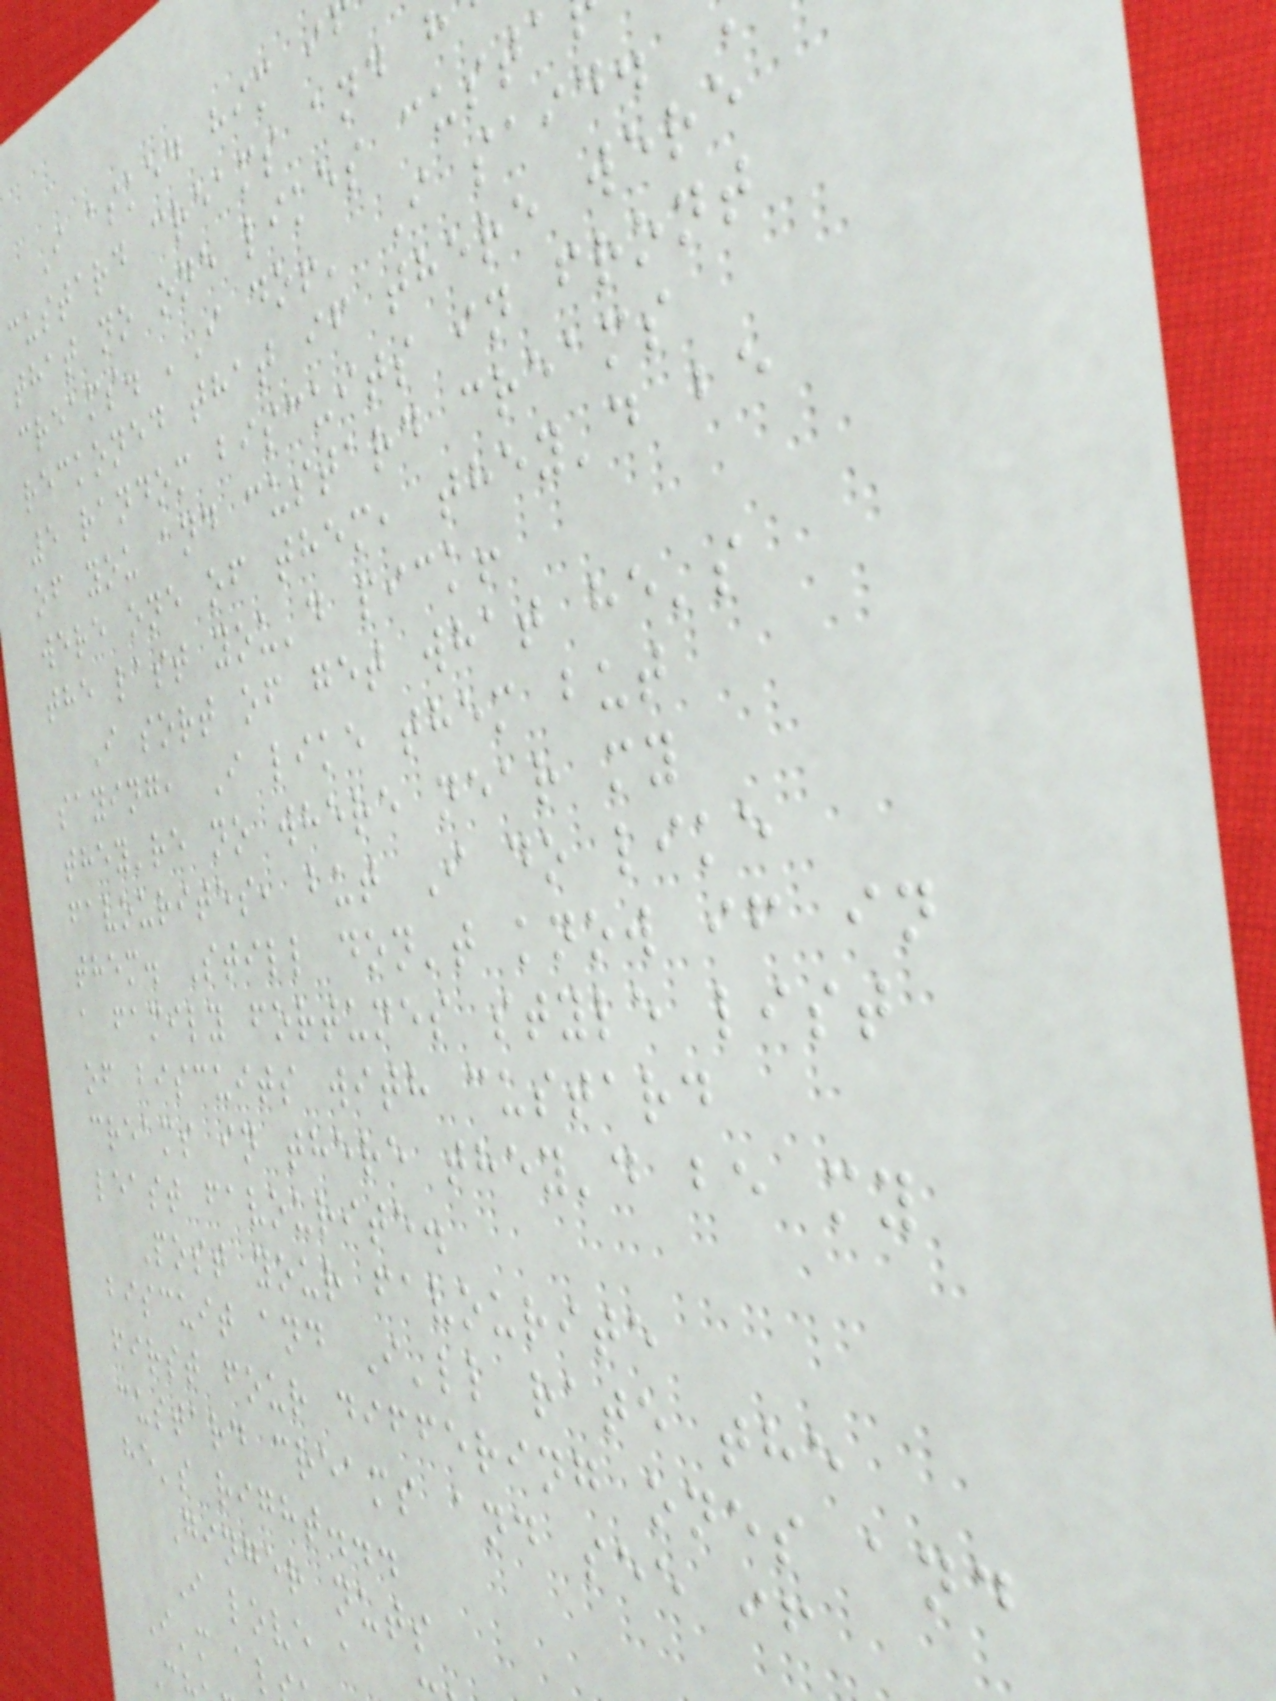I asked him i
custard creams and h
that no one likes custa
creams. 'I do!' I said.
reckoned that if there were
5 random biscuits in front
of you and custard creams
were one of them, they'd be
the last you'd pick!
I sort of get what he's
saying, I like them but
they're no where near my
favourites, but I do like
them. Still don't know if in
a family fortunes style list
of biscuits with custard
creams in there they'd be my
least favourite.
Post your favourite
biscuit and I'll rate the
first four differing ones and
custard creams and see if
he's right...
Ginger nuts
I love a
I'm al
